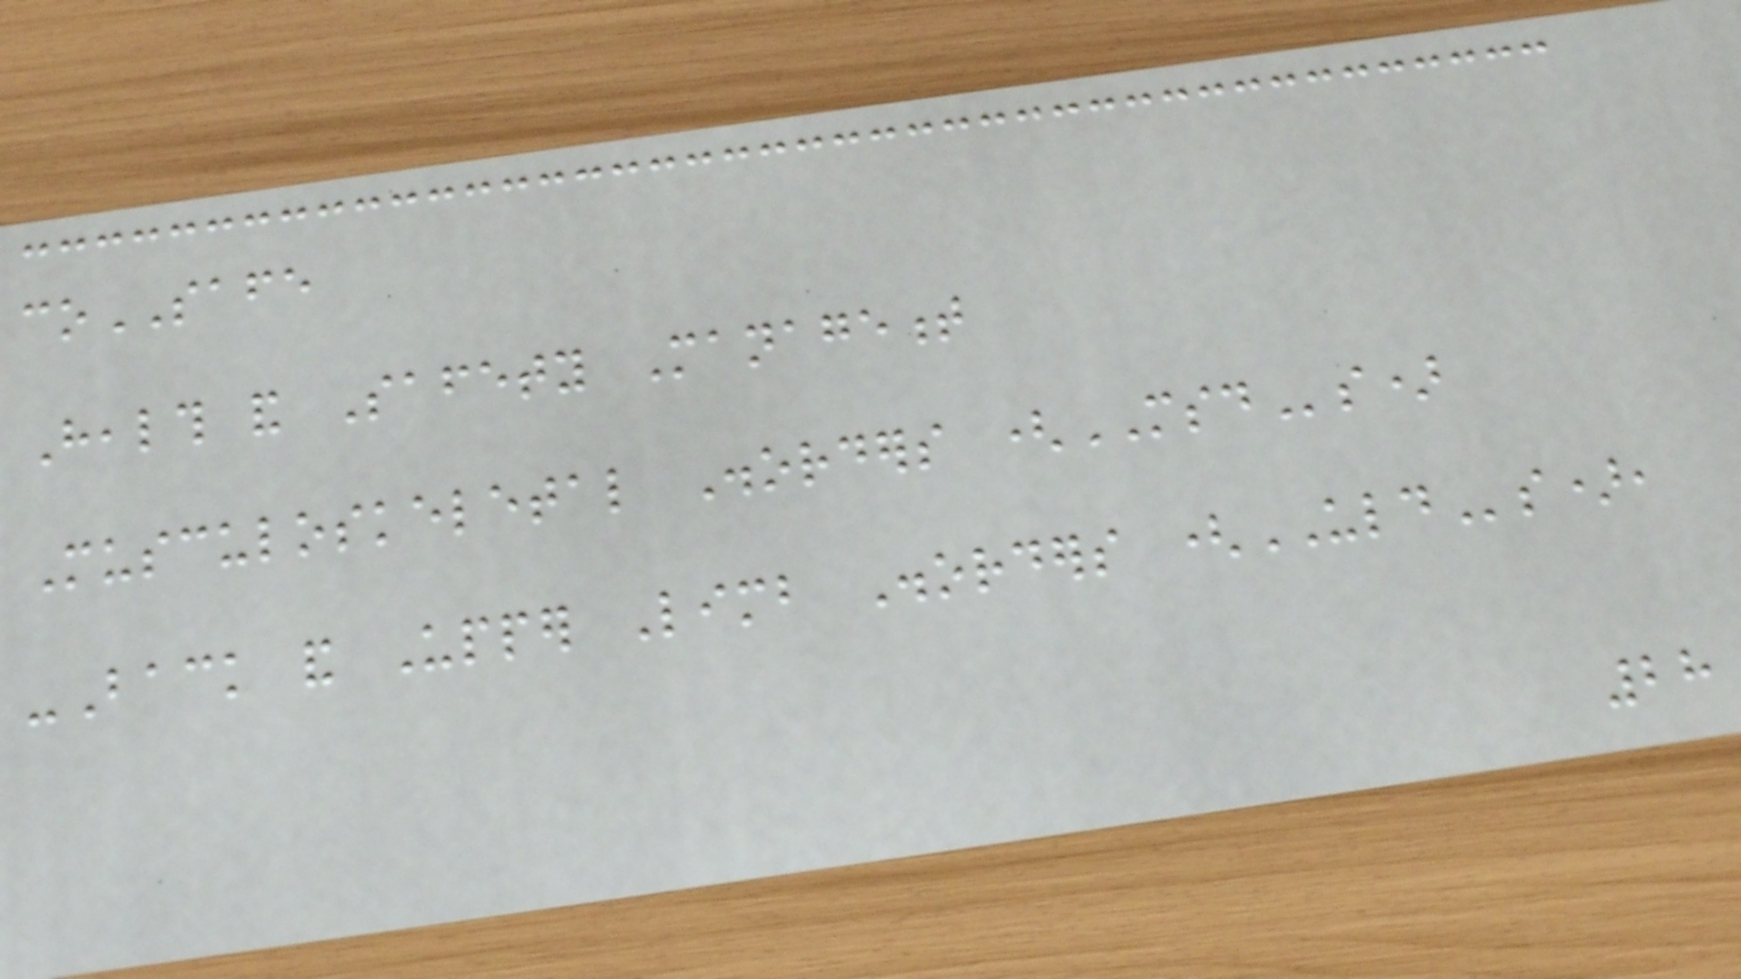coSAFE
Health and Safety Management
Musculoskeletal Disorders (MSDs)
-Back and Upper Limb Disorders (ULDs),
28
